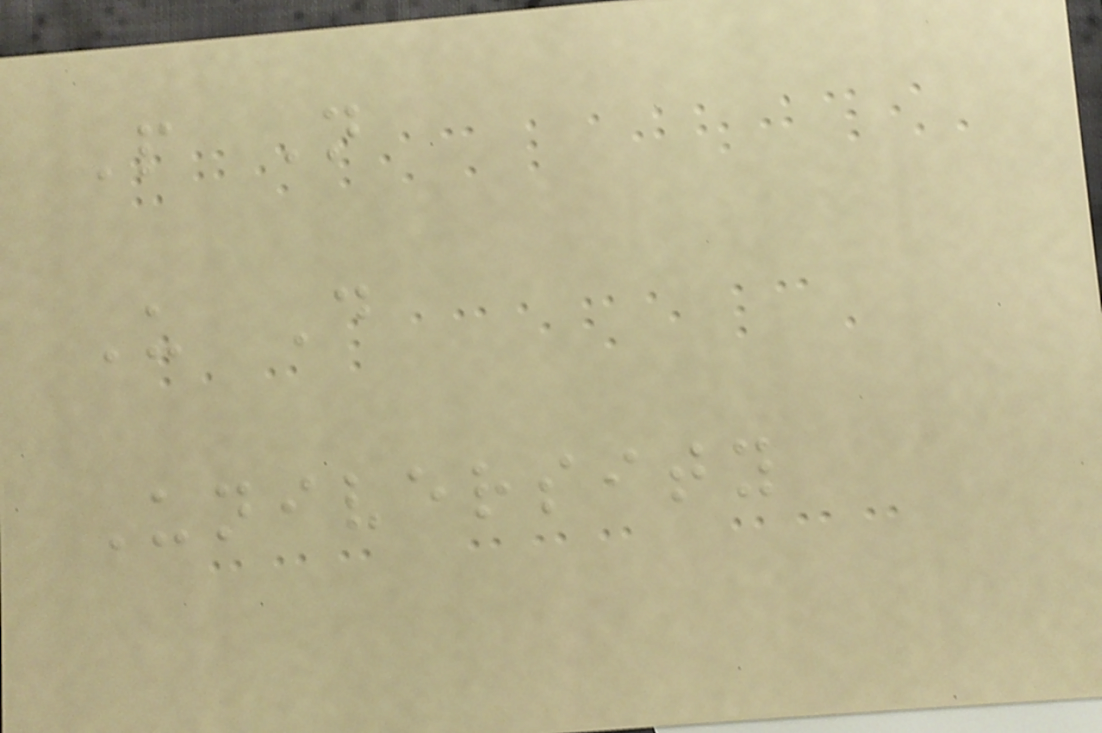P N
U D
University
